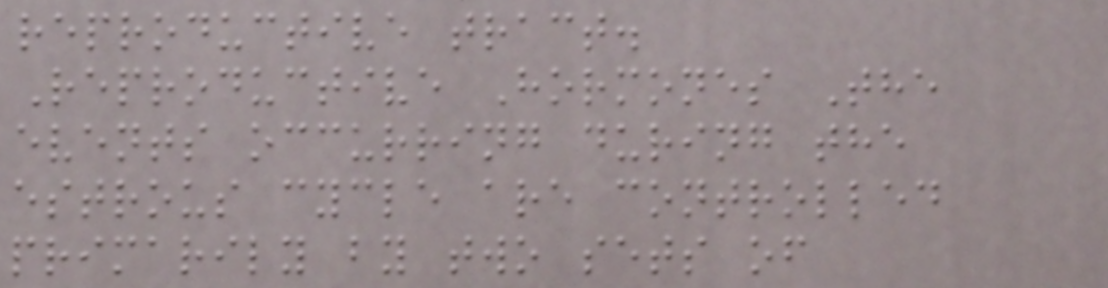reproductive tract.
Reproductive Hormones The
events occurring during the
estrous cycle are controlled
primarily by two sets of
